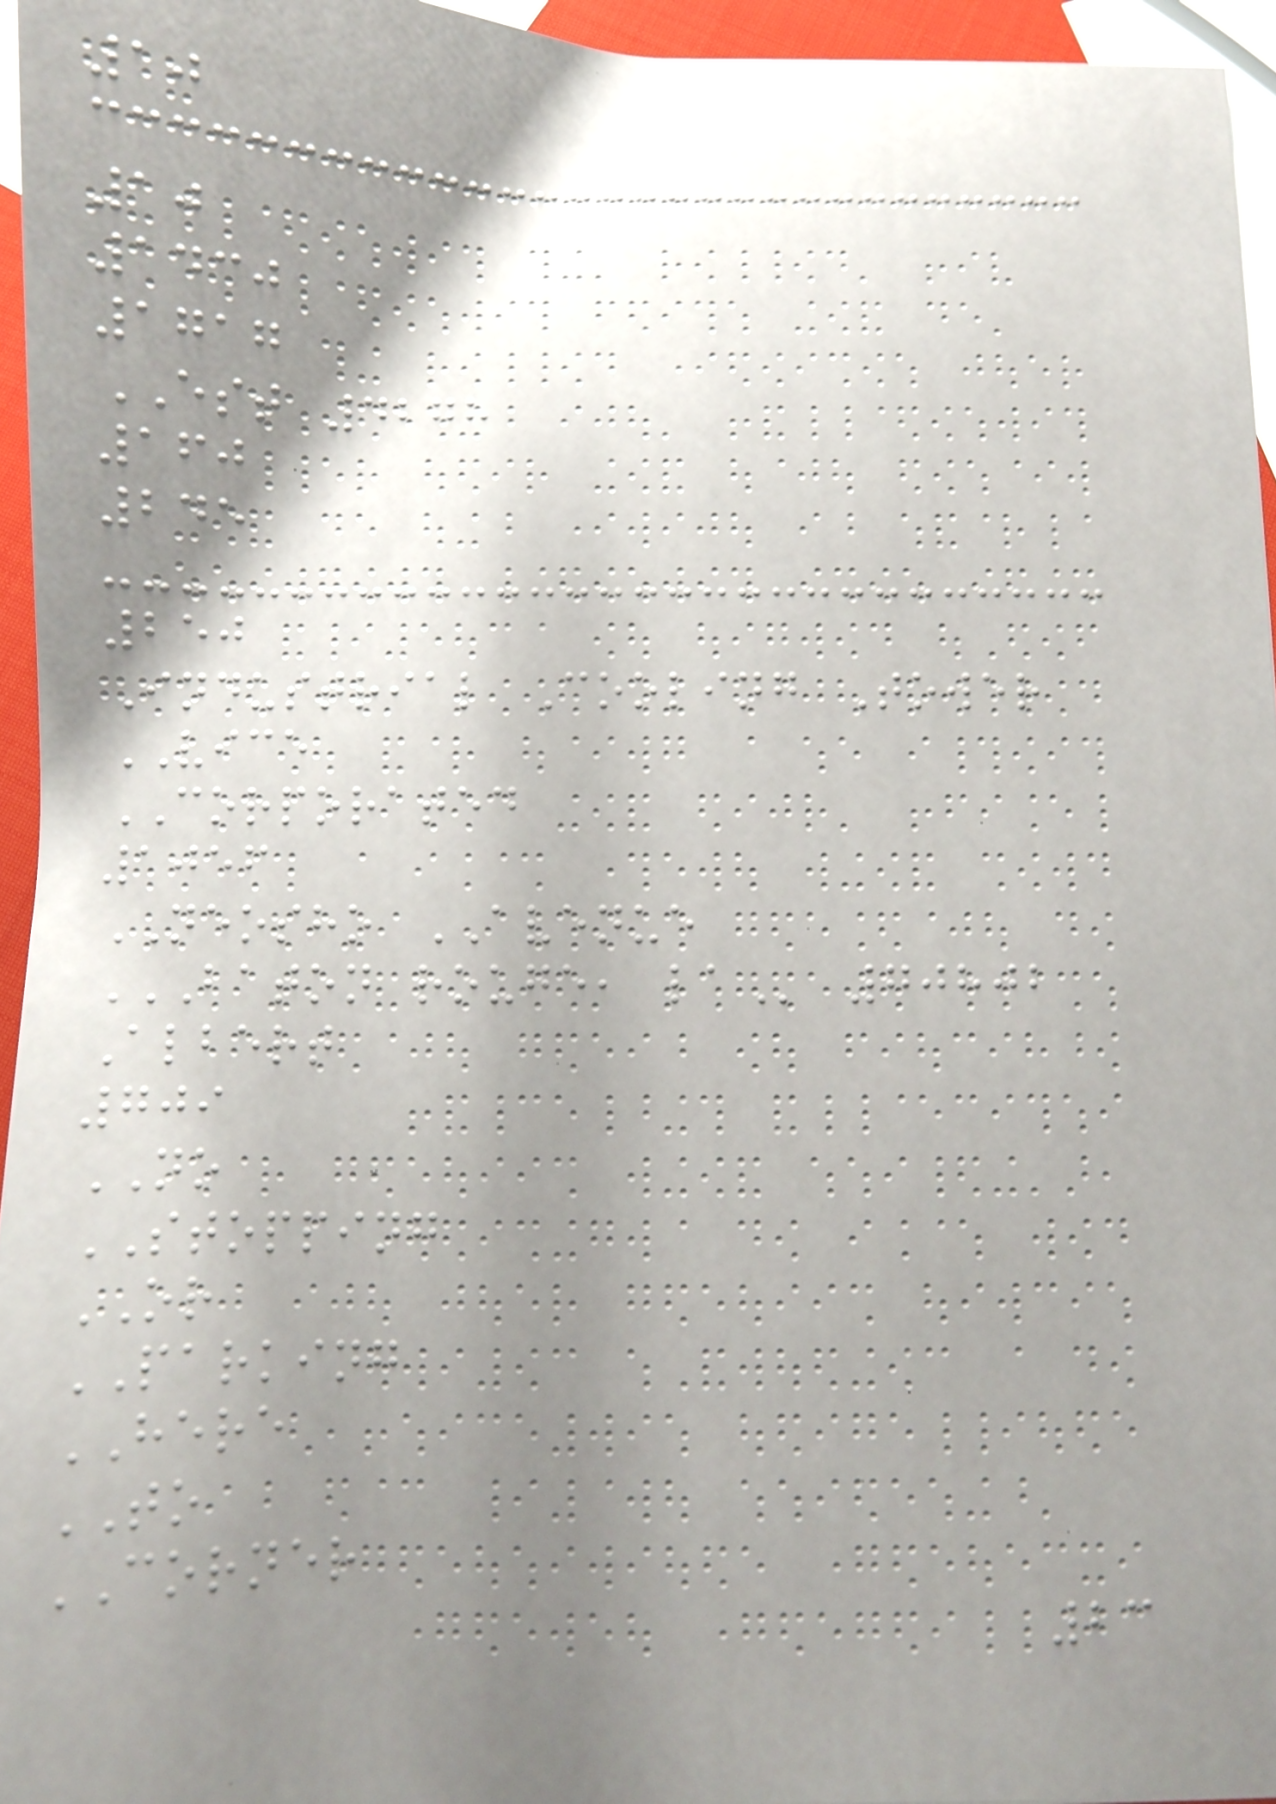10
10
1430
1717
EST 4278
160
245
250
Industrial Cooling Tower
VICE
CORPORATED
1056
NEOSHO AVENUE
BATON ROUGE, LA 70802
Albert
709
NO
STOPPING
OR
PARKING
HERE
TO
CORNER
23
